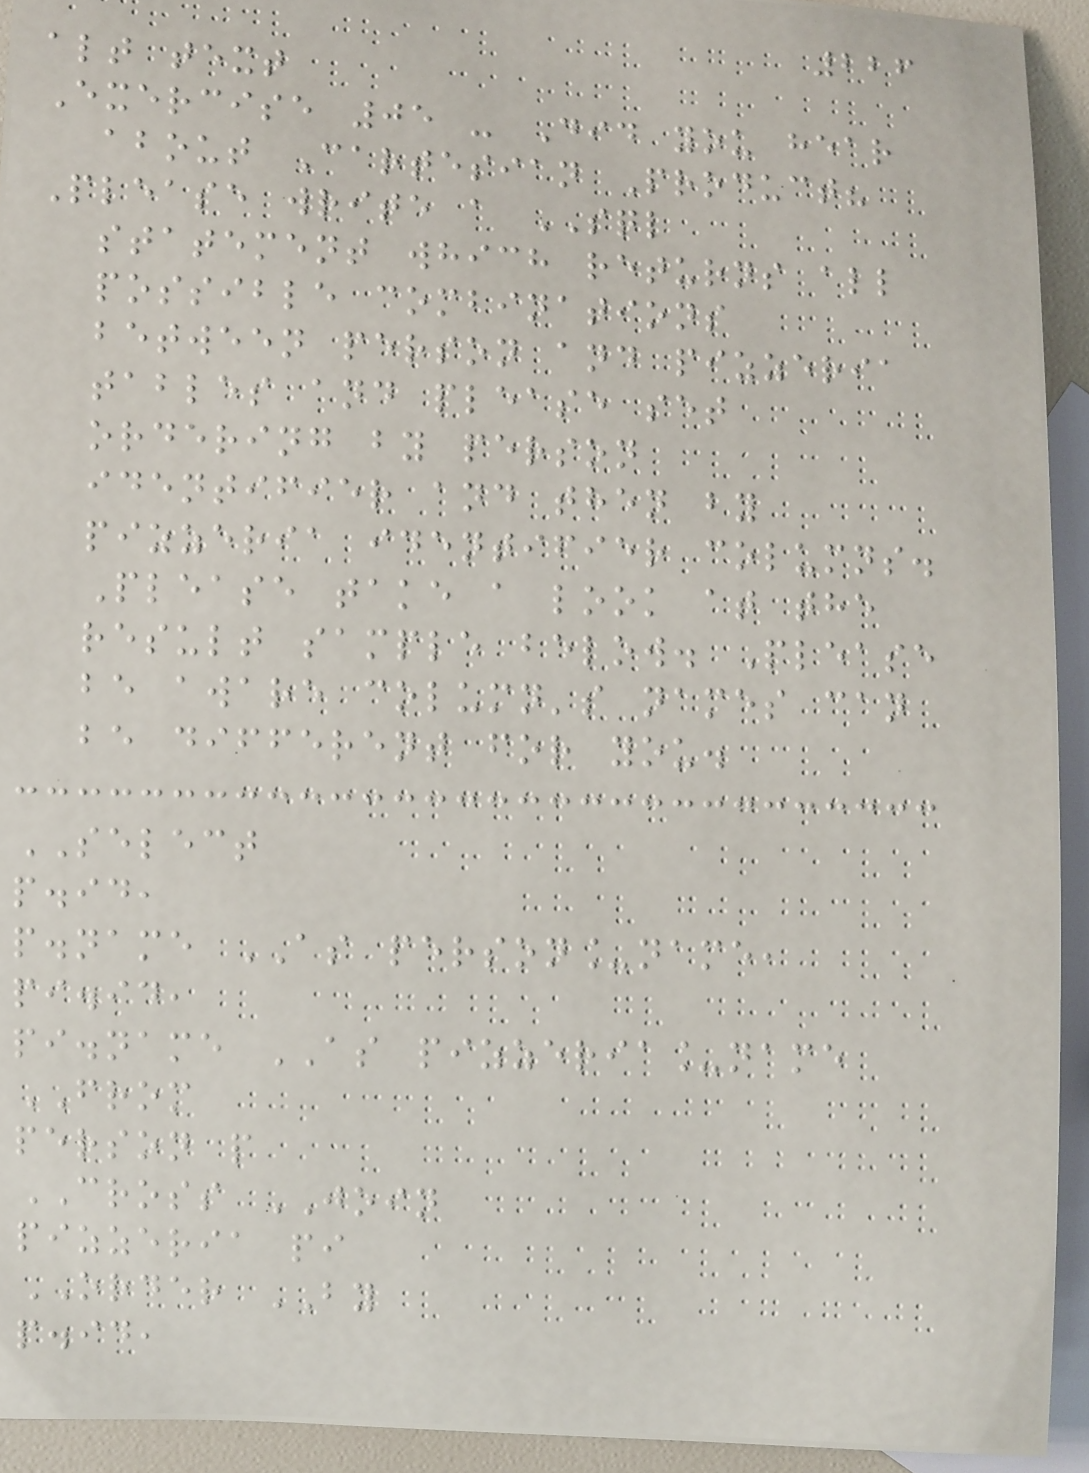226
alt text
Exercise 05 - Did you hear
about Cartesian Product?
Please write a SQL
statement which returns all
possible combinations
between person and pizzeria
tables and please set
ordering by person
identifier and then by
pizzeria identifier columns.
Please take a look at the
result sample below. Please
be aware column's names can
be different for you.
SELECT
p.id,
p.name AS person_name,
pi.id,
pi.name AS pizzeria_name
FROM
person p
CROSS JOIN
pizzeria pi
ORDER BY
p.id,
